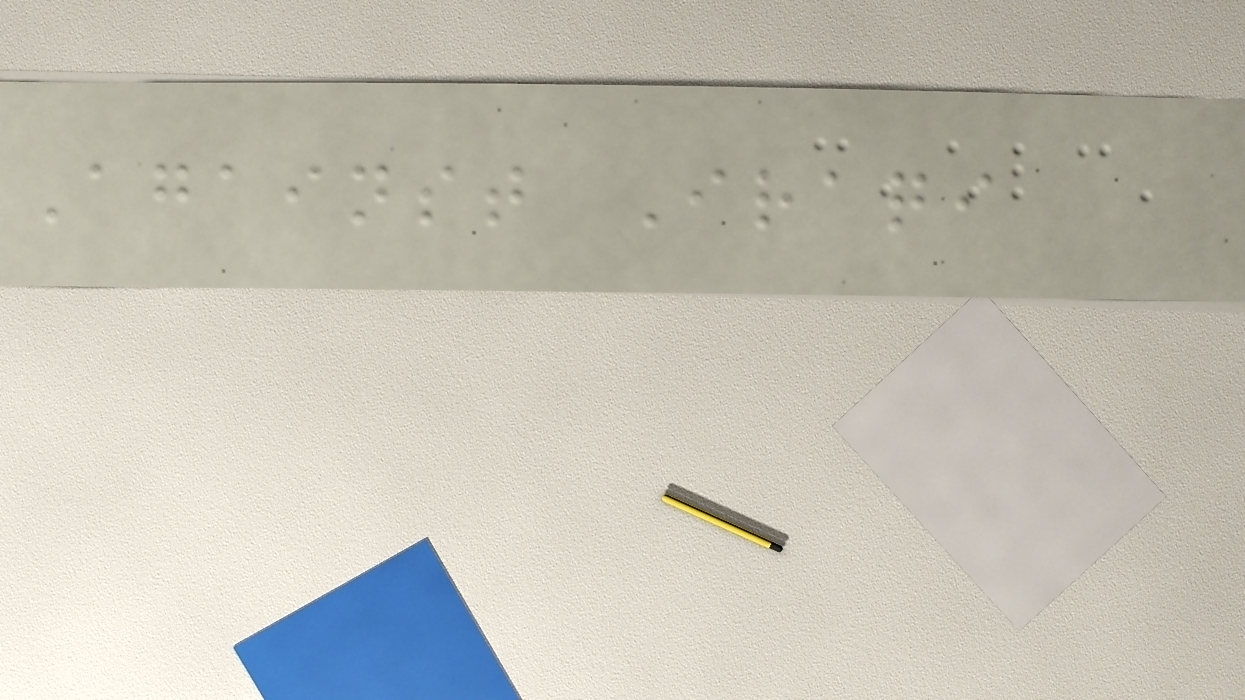Against Iraqi
